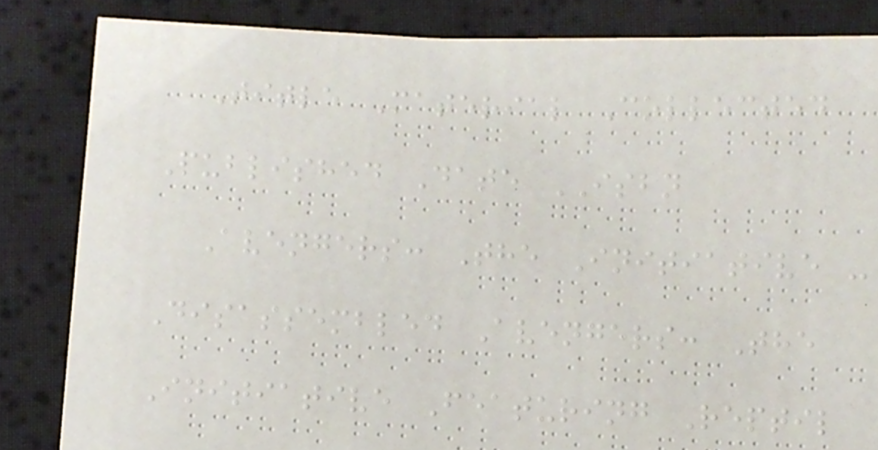Title Material Collected
Published Date ISBN
Avengers: The Initiative -
Disassembled Avengers: The
Initiative Featuring Reptil
